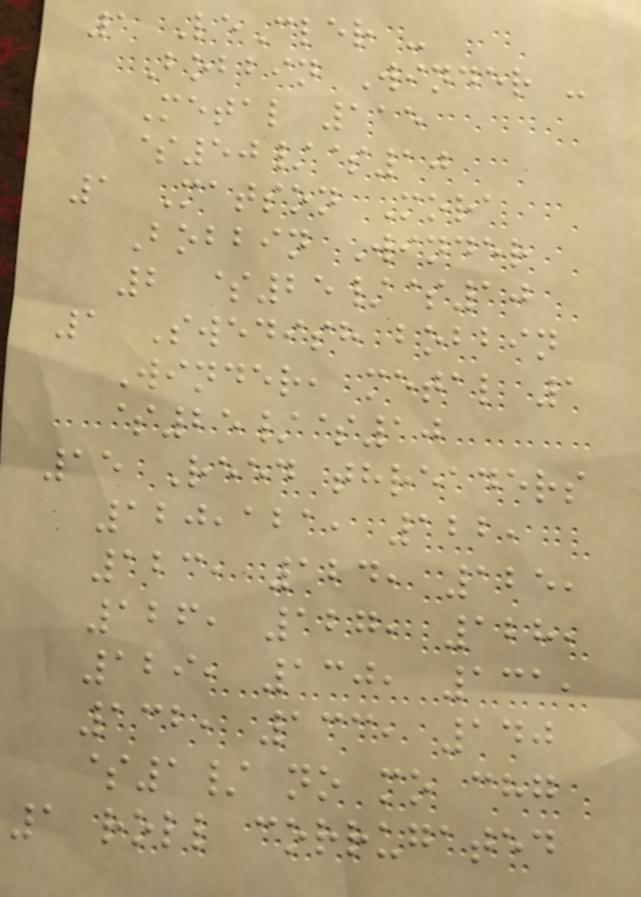1 LeCler -
Bobbin Winder -
Metal 115
$50/$10
1 Matson Mora
Bobbin Winder
2 $25/$10
1 Swedish bobbin
Winder, metal 1
$25/$10
15 Reed threaders
120,121, 122,
123, 124, 125,
126, 127, 128,
129, 130, 131,
132, 133, 140
$1/ no mo chg
1 roll corrugated
